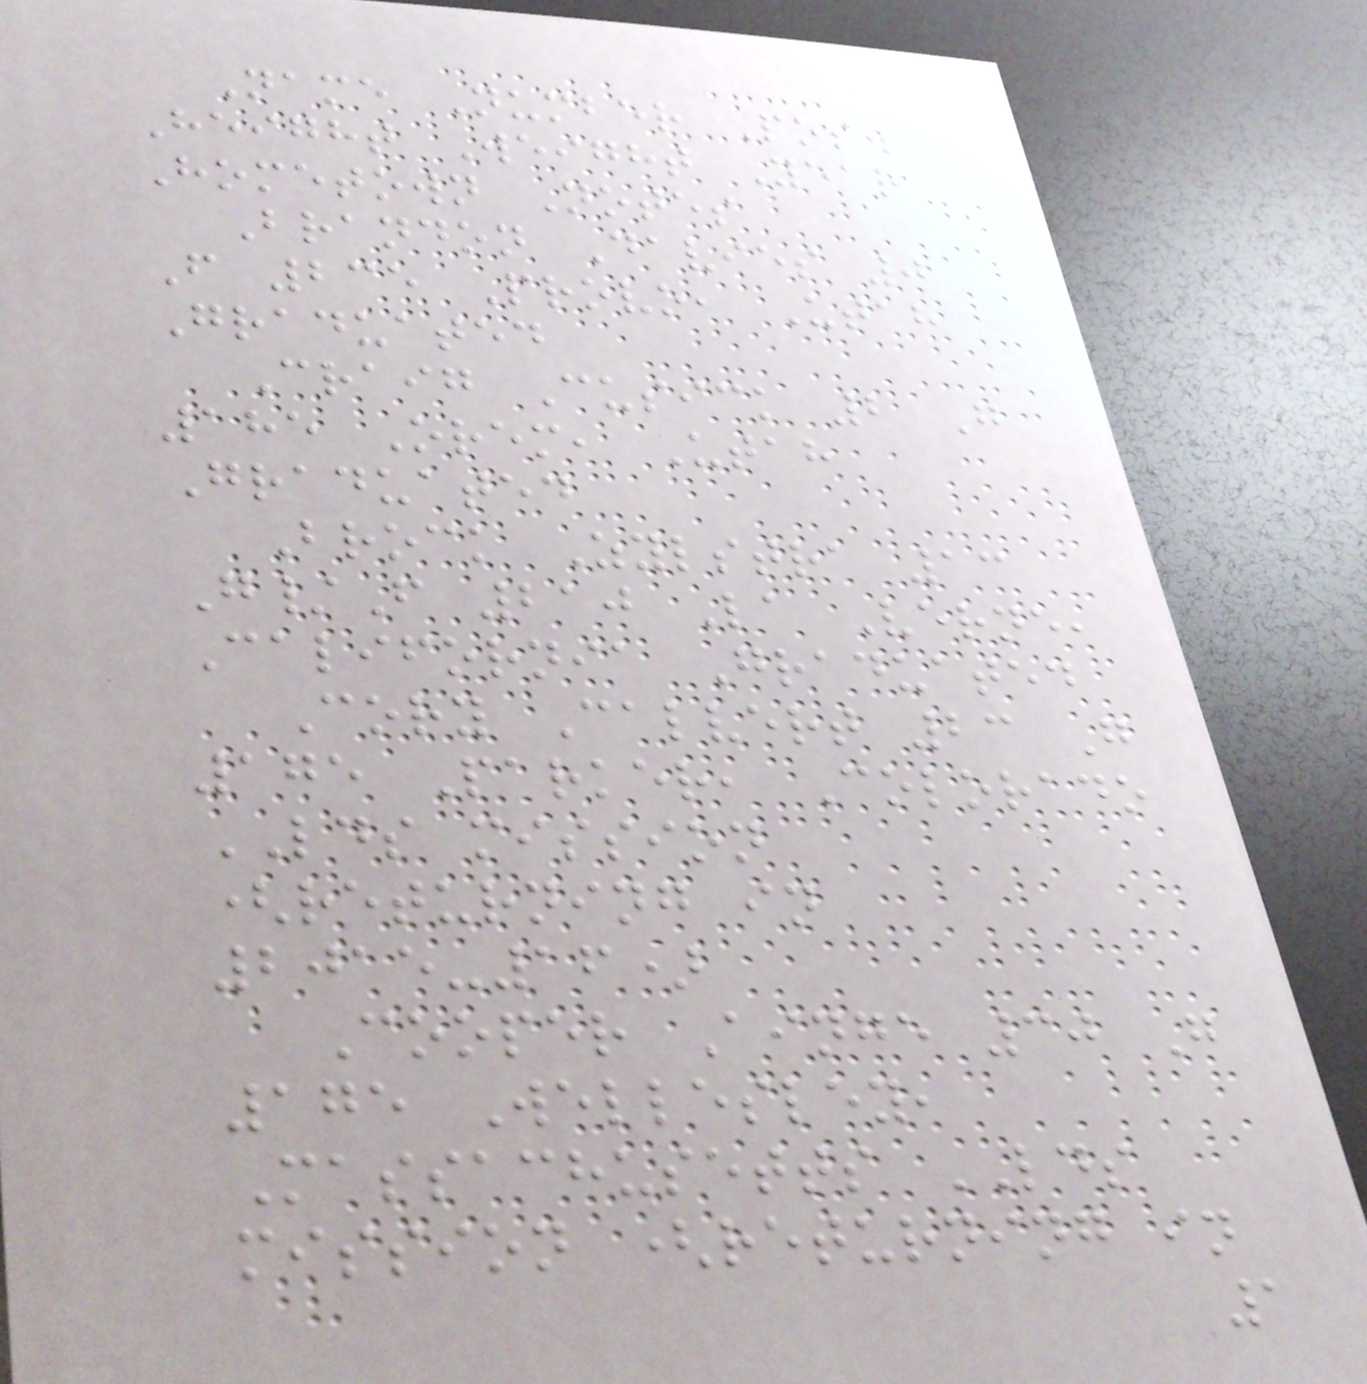Name Number Pos.
Height Weight Year
Hometown Notes
Brandon Davies 0
F 235 Provo, Utah
Graduated
Craig Cusick 2 G
185 Orem, Utah
Graduated
Brock Zylstra 13
G/F 210 La Verne,
California Graduated
Cory Calvert 23 G
175 Parker, Colorado
LDS mission
(returning in
2015-16)
Cooper Ainge 30 G
175 Wellesley,
Massachusetts LDS
mission (returning in
1
